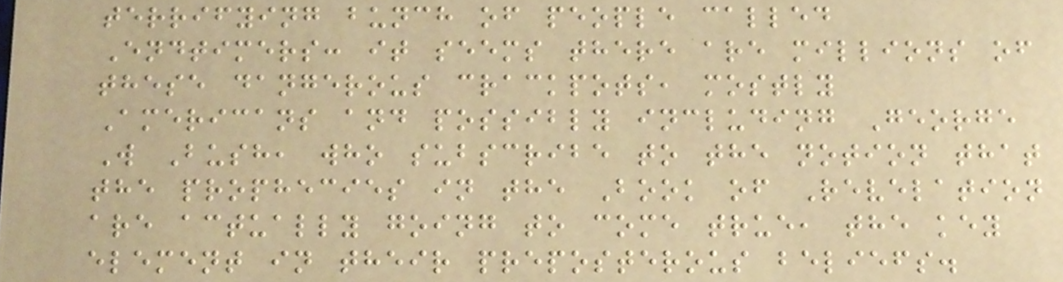terrifying bunch of people called
Endtimers: it seems there are millions of
these dangerous crackpots, mostly
Americans and possibly including George
W Bush, who subscribe to the notion that
the prophecies in the Book of Revelation
are actually going to come true, the key
element in their preposterous beliefs.
